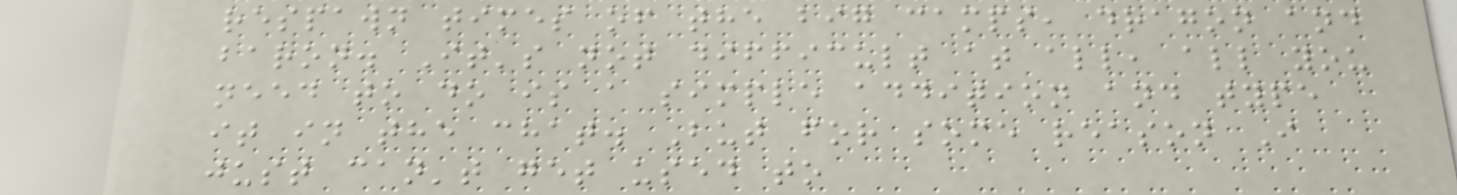respawn times of the big camps, dragon and
baron. It's not difficult at all, all you
need to do is a simple addition and type
it in the chat. But for some reason I
just can't get used to
